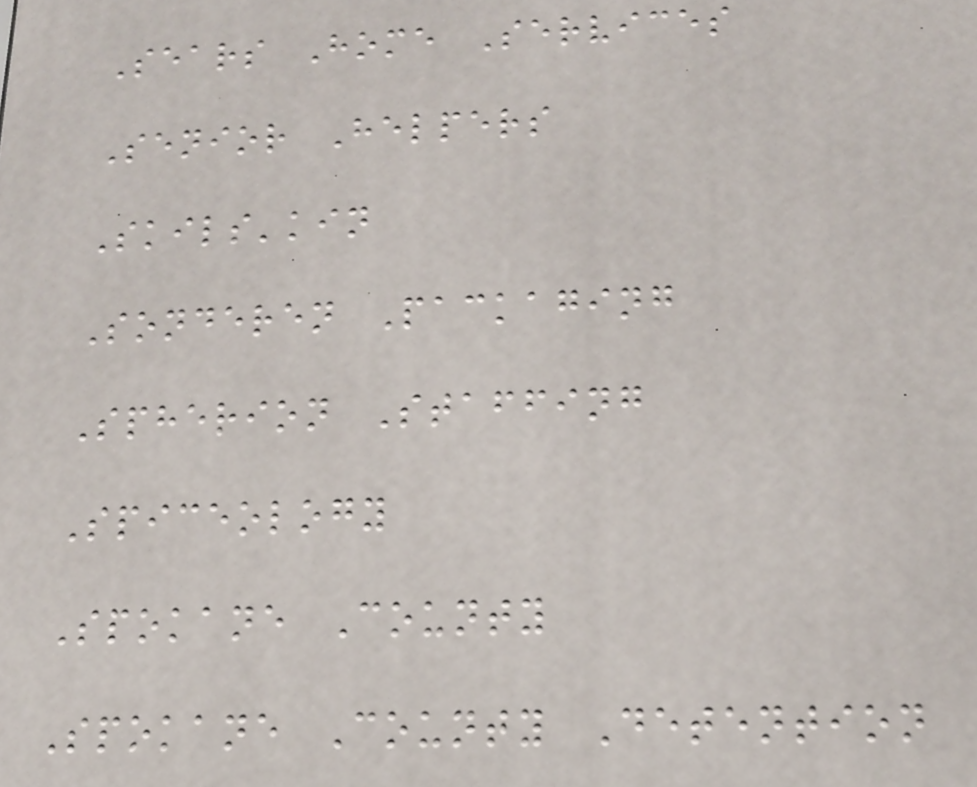Sears Home Services
Senior Helpers
Skils'kin
Sonderen Packaging
Spherion Staffing
Spiceology
Spokane County
Spokane County Detention
